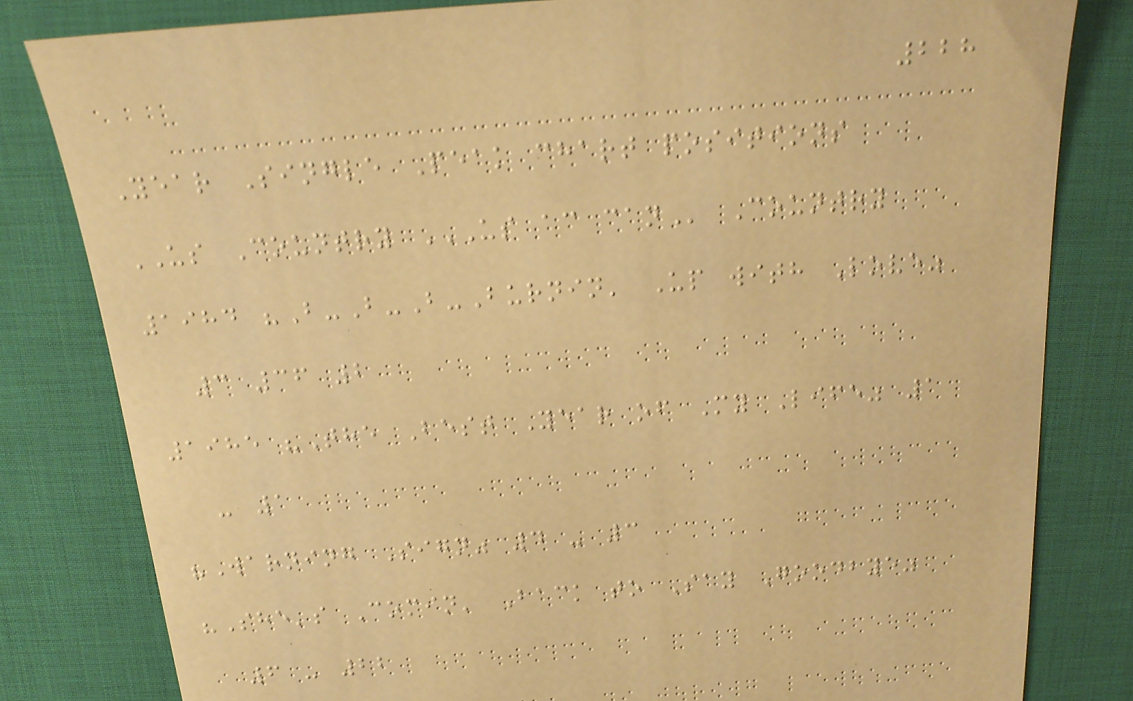228
Year Single Peak chart positions
US Country US AC CAN Country
1984 "B-B-B-Burnin' Up with Love"
3 36 2
1985 "The Best Year of My Life" 1
- 1
"Warning Sign" 4 - 3
"She's Comin' Back to Say Goodbye"
6 - 22
